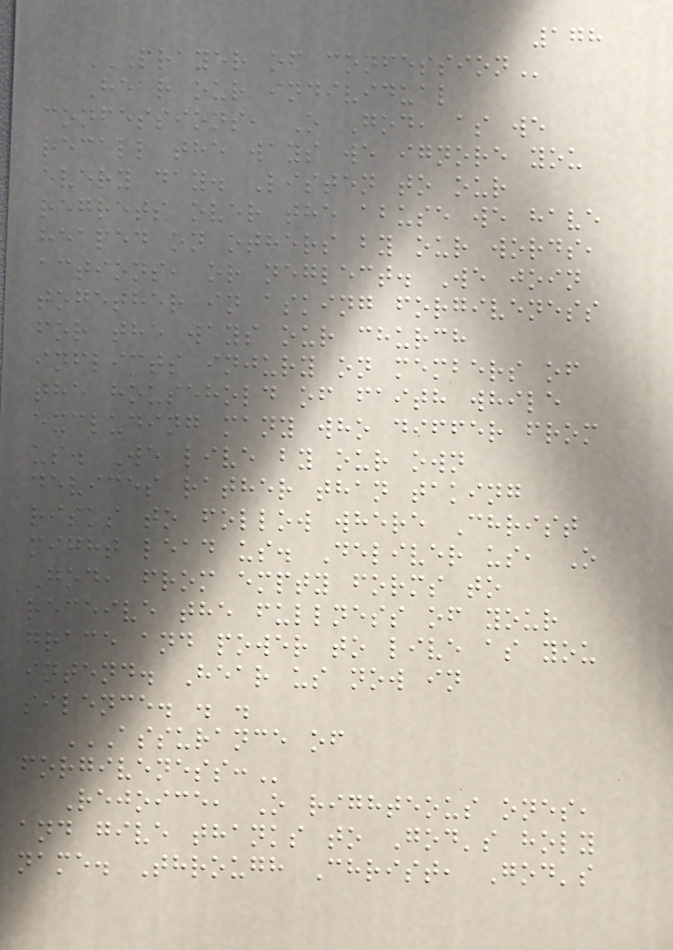178
PRAYER OF CONFESSION
Hear our individual
confessions, O God, as we
recall the ways we ignore you
every day. Listen to our
regrets over the abuse we have
heaped on others by our words,
actions, or neglect. We join
together in asking forgiveness
for the ways our church
inflicts injury on members of
the household of faith while
excluding many who differ from
us. We live by our own
devices rather than taking
risks to follow where Christ
might lead us. Deliver us, O
God, from empty forms to
receive the fullness of your
grace and power to live as you
intend. Hear us now in
silence. . .
ASSURANCE OF
FORGIVENESS:
Rejoice, O righteous ones,
and give thanks to God's holy
name. Through Christ, God's
